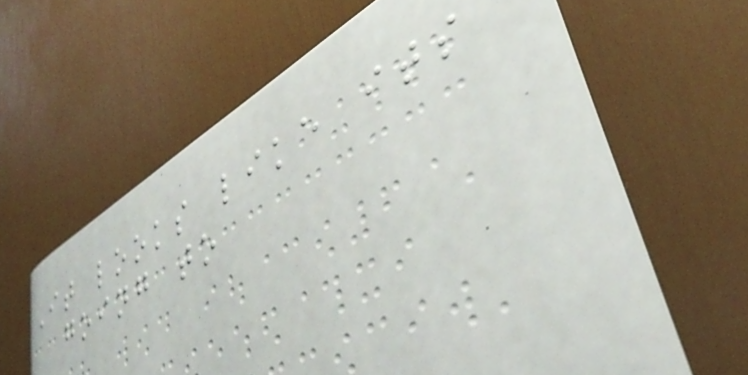It looks like its
going to
